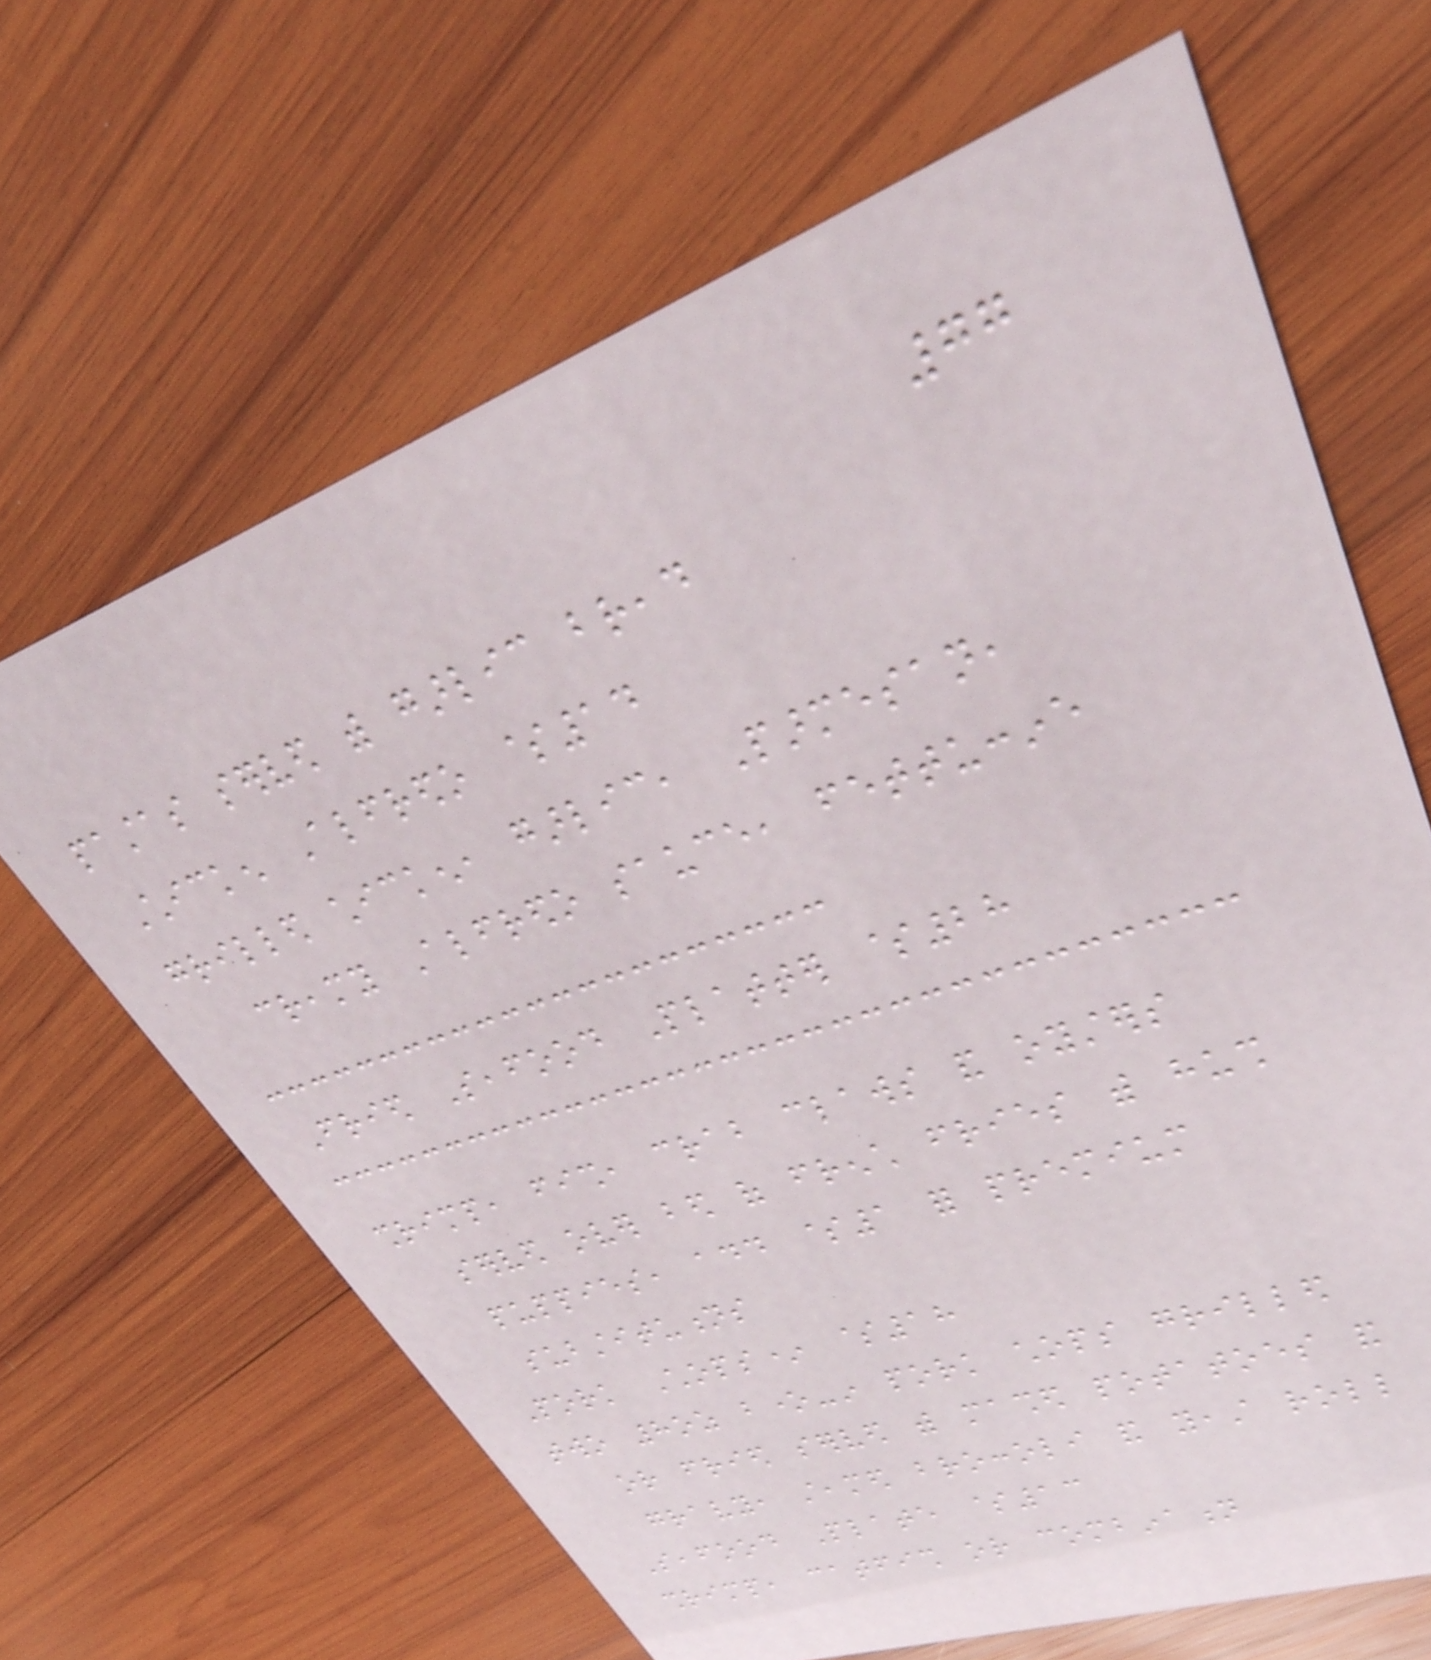77
pastas served with garlic bread
Chicken Alfredo $14
grilled chicken, garlic, Parmesan,
creamy Alfredo sauce, fettuccine
Fried Seafood Platter $28
shrimp, fish, crab claws and oysters
served over bed of french fries with hush
puppies, add $1 for premium
substitutions
Pork Chops* $18
two 8oz bone-in pork chops grilled
or fried served with mashed potatoes and
gravy, steamed broccoli and yeast roll
Seafood Plate $13
shrimp, catfish or combination
